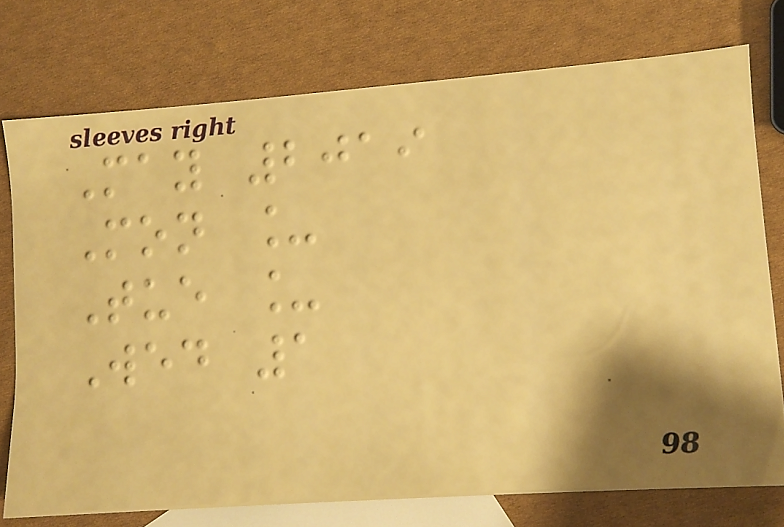May 2019
Mon _
Tue _
Wed 1
